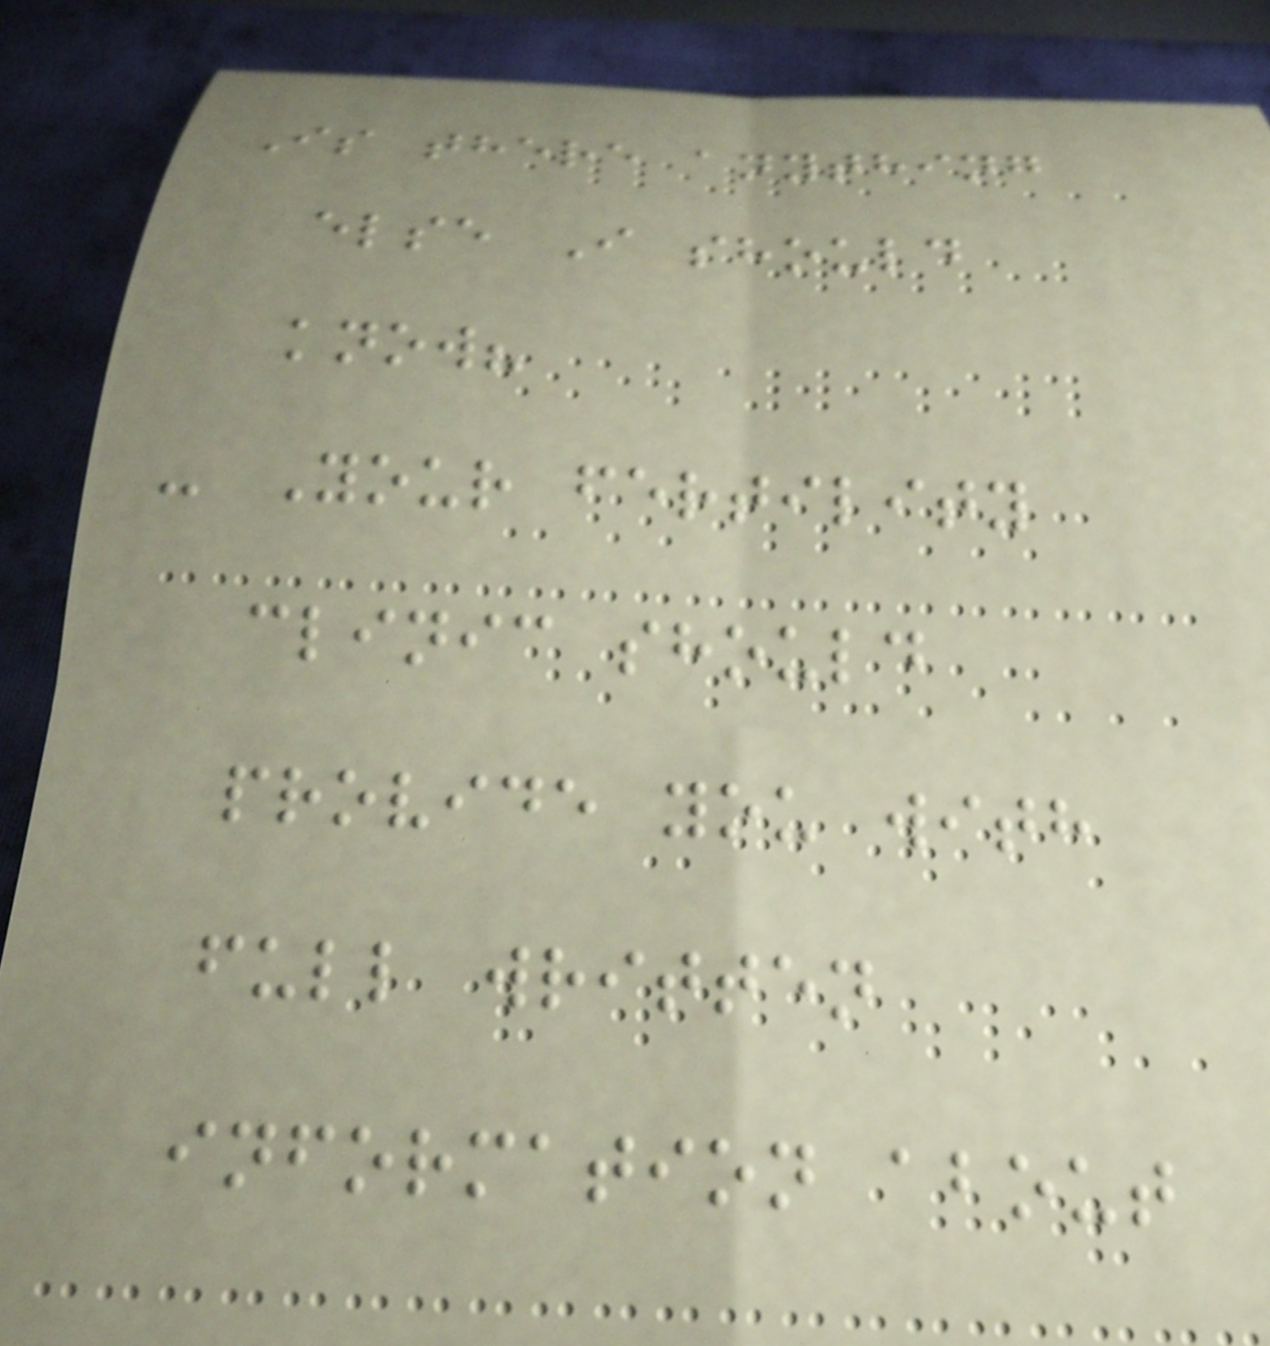Is there anything
else I should
know?
- Your fertility
clinic should
provide you with
full written
information about
